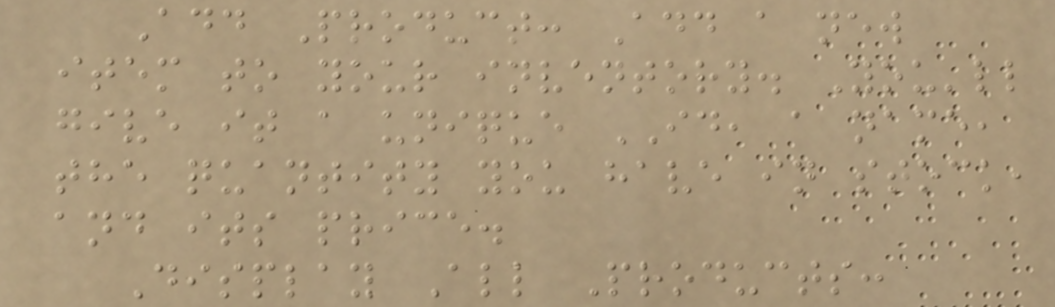Add Product: Add a new
item to your inventory. You'll
give it a unique ID, a name,
the quantity you have in stock,
and its price.
Display All Products:
